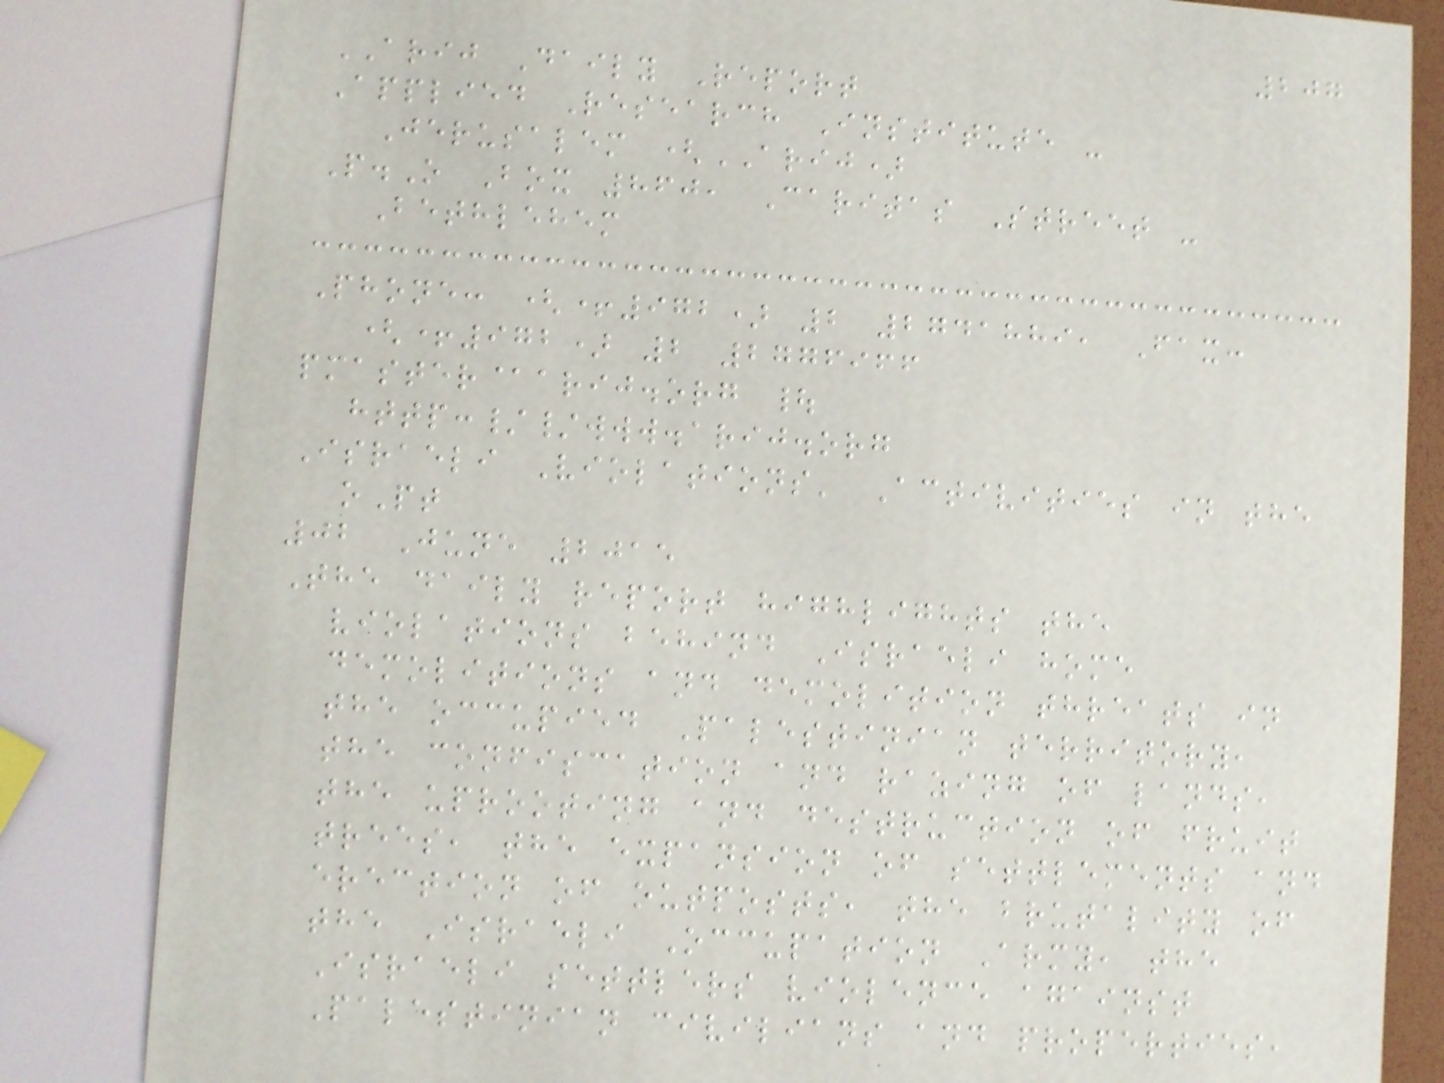207
ARIJ Daily Report
Applied Research Institute -
Jerusalem (ARIJ)
P.O Box 860, Caritas Street -
Bethlehem
Phone: (+972) 2 2741889, Fax:
(+972) 2 2776966
pmaster@arij.org |
http://www.arij.org
Israeli Violations' Activities in the
oPt
02 June 2015
The daily report highlights the
violations behind Israeli home
demolitions and demolition threats in
the occupied Palestinian territory,
the confiscation and razing of lands,
the uprooting and destruction of fruit
trees, the expansion of settlements and
erection of outposts, the brutality of
the Israeli Occupation Army, the
Israeli settlers violence against
Palestinian civilians and properties,
